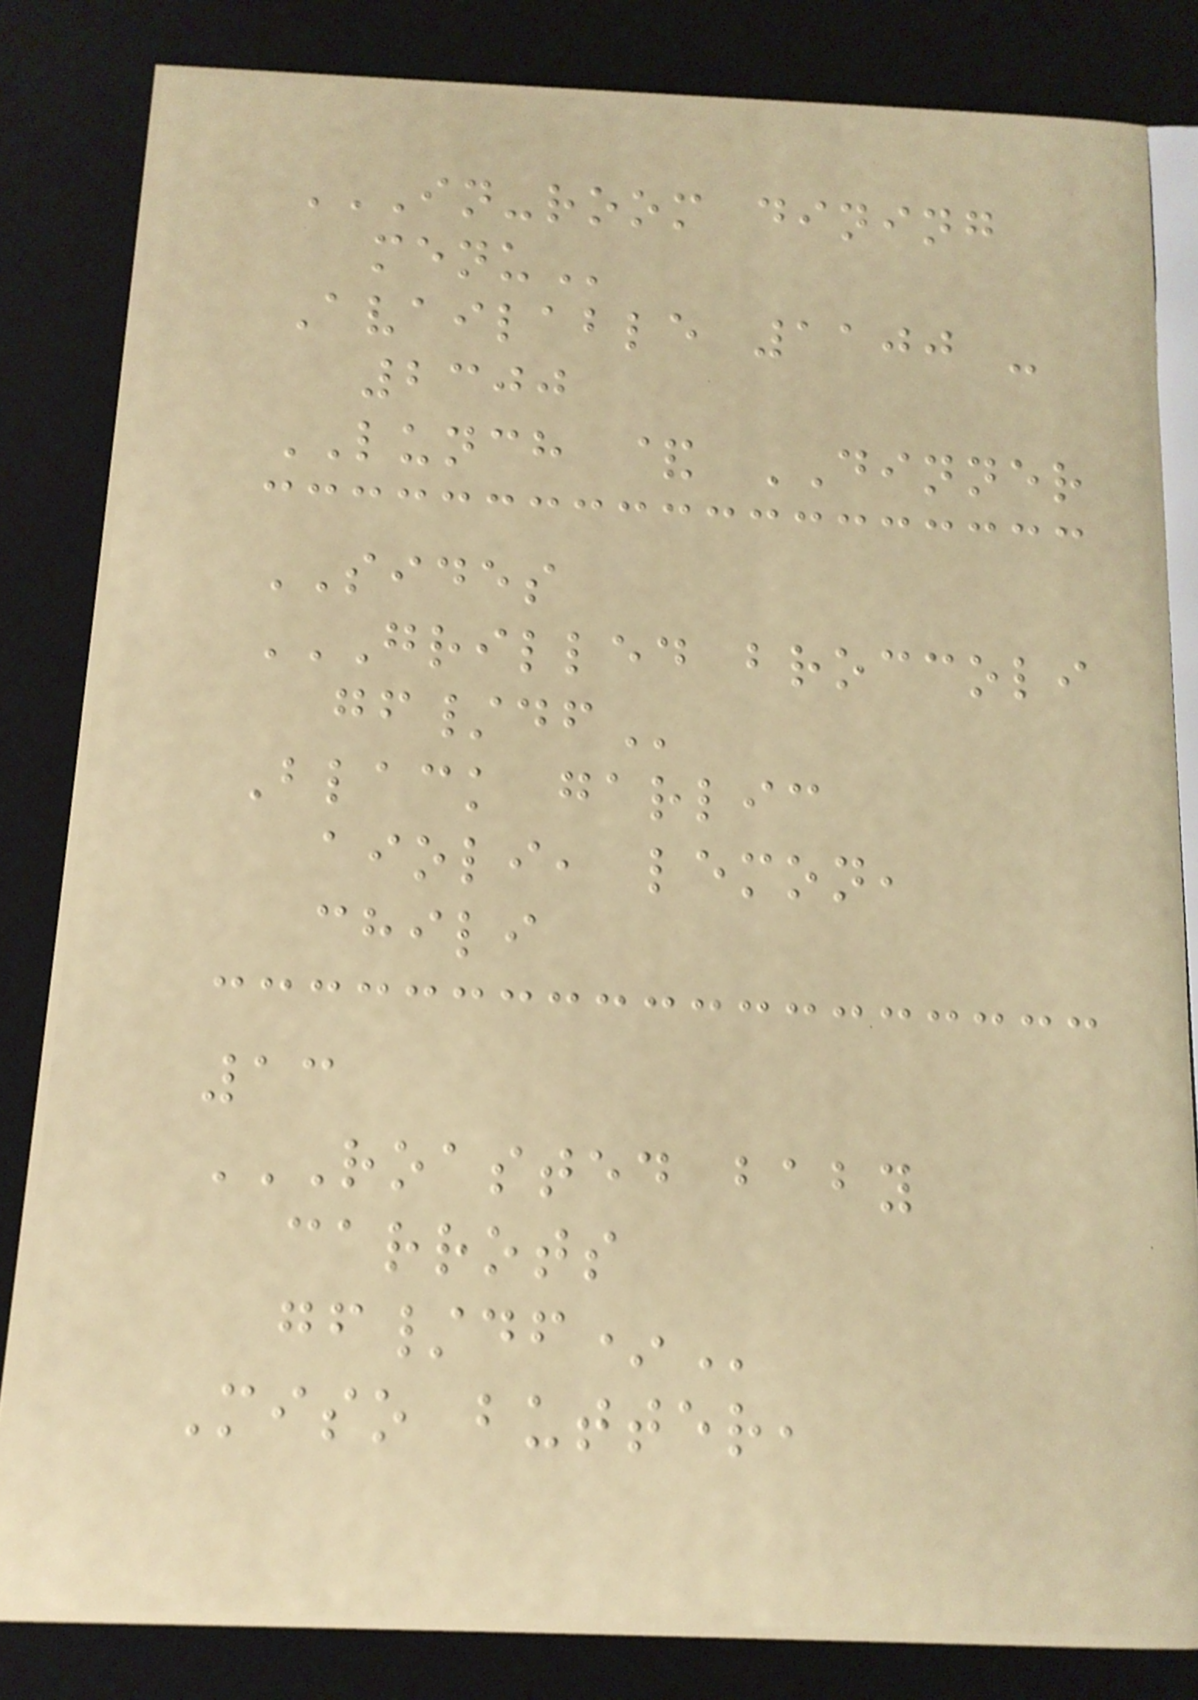IN-ROOM DINING
MENU
Available 1100 -
2300
LUNCH & DINNER
SIDES
GRILLED BROCCOLI
GF/DF
Black garlic
aioli, lemon,
chili
13
ROASTED BABY
CARROTS
GF/DF*
Miso butter,
